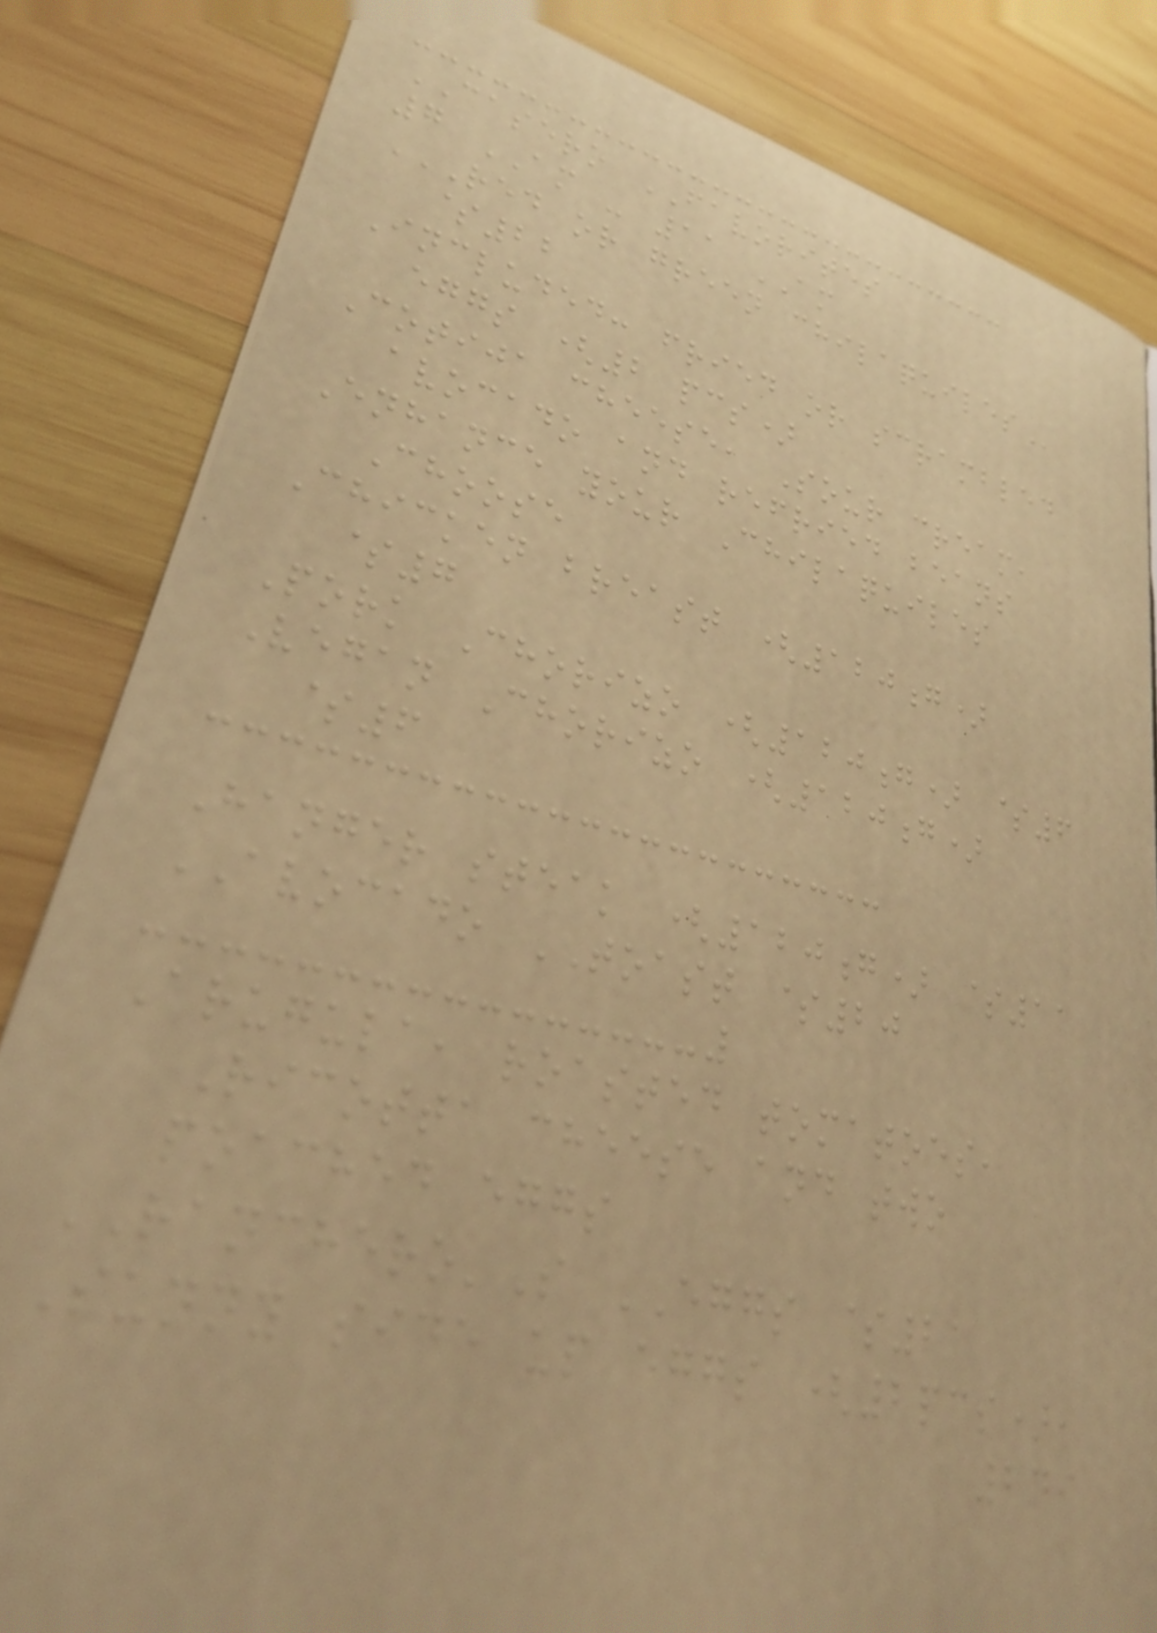CASERO FAVORITES
7 AM - 11 AM
RED OR GREEN CHILAQUILES
$22
Included: fried or scrambled
eggs (2 pcs)
Cotija cheese, Sour cream,
avocado and refried beans
Enhance your Chilaquiles
Choose
Chicken breast (120g)
$7
Pork Chorizo (120g) $6
Vegan Chorizo (120g)
$6
Hanger steak (120g) $11
AVOCADO TOAST $20
Arugula, roasted tomatoes,
Ricotta cheese and two
poached eggs
RANCHERO'S EGGS $21
Sunny side up eggs (2pcs),
249
